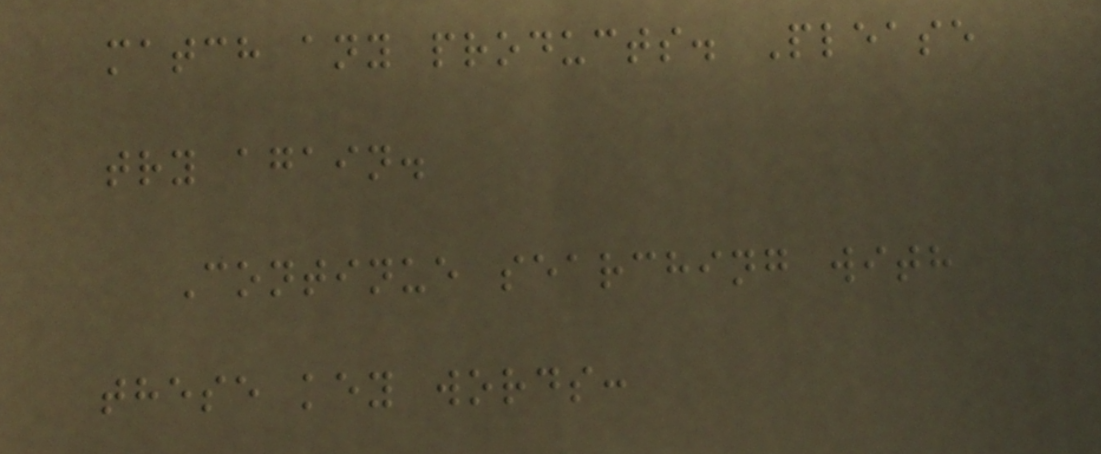match any products. Please
try again.
Continue searching with
these key words:
